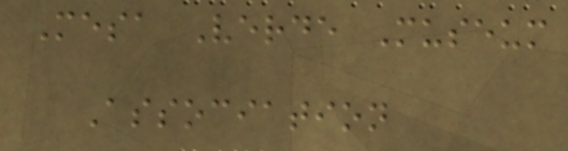Mesa Verde Museum
Association
